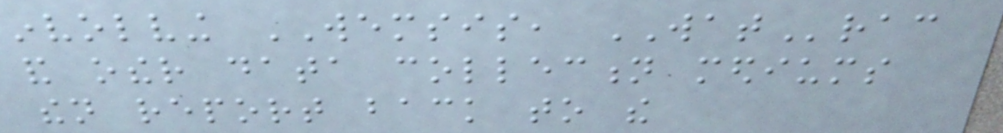involving WEMSIS, WATrac
and other data collection mediums
then report back to the
